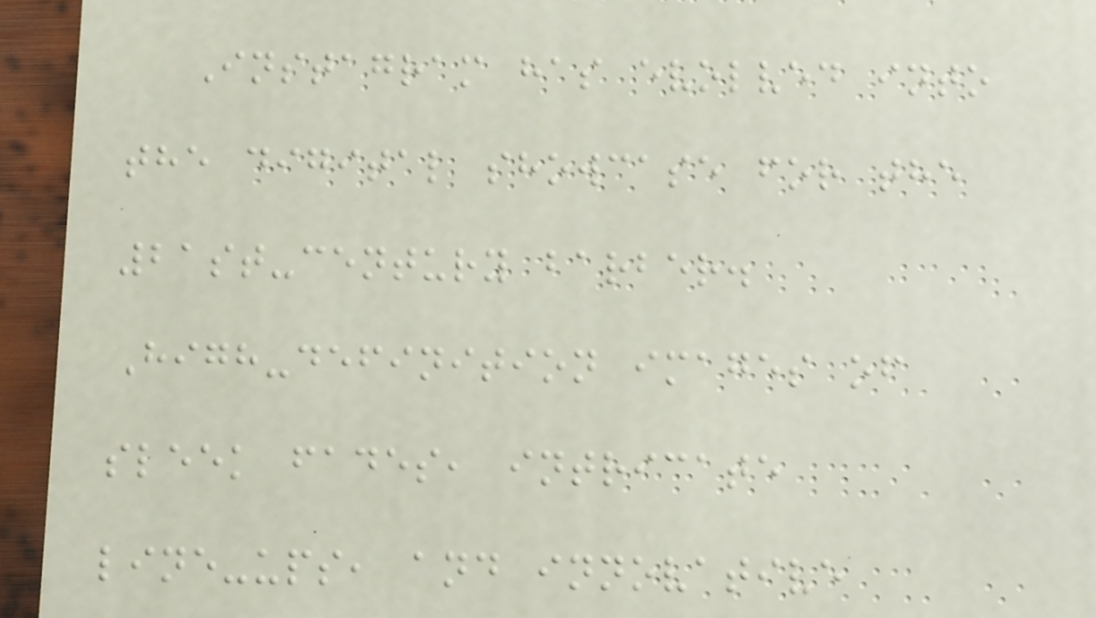Instagram has evolved into
the digital showcase for the
21st-century barber.
High-definition images of
sleek fades, intricate
line-ups, and innovative
